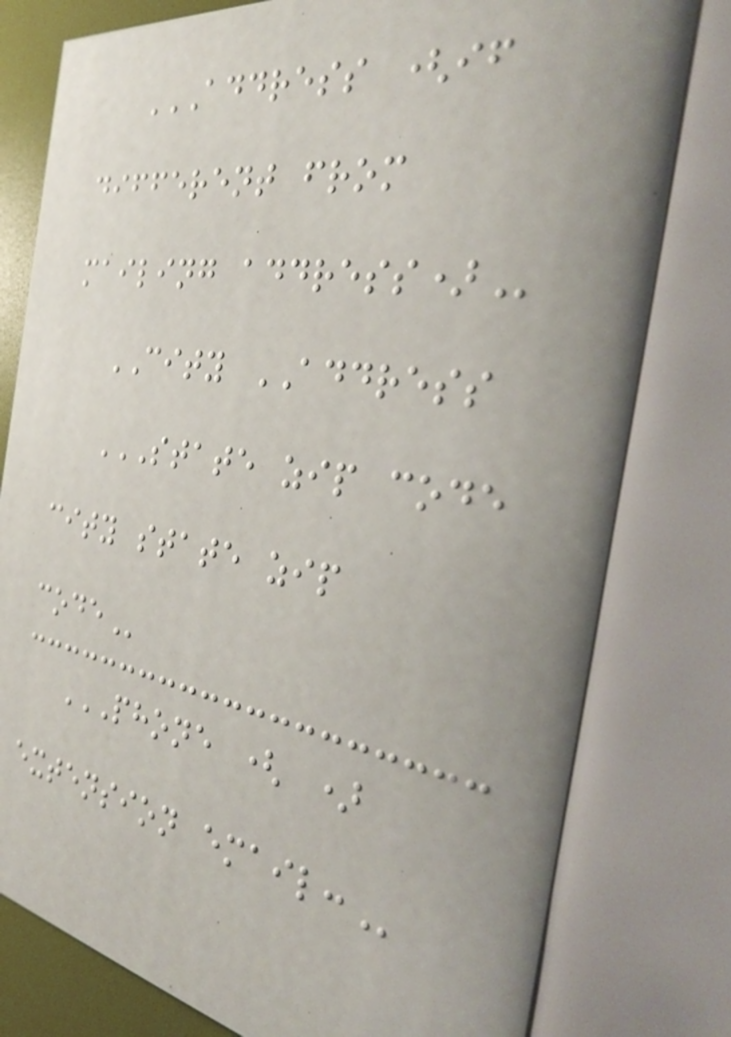ADDRESS (IF
DIFFERENT FROM
MAILING ADDRESS)
CITY ADDRESS
STATE ZIP CODE
CITY STATE ZIP
CODE
PHONE ( )
EXTENSION EMAIL:
